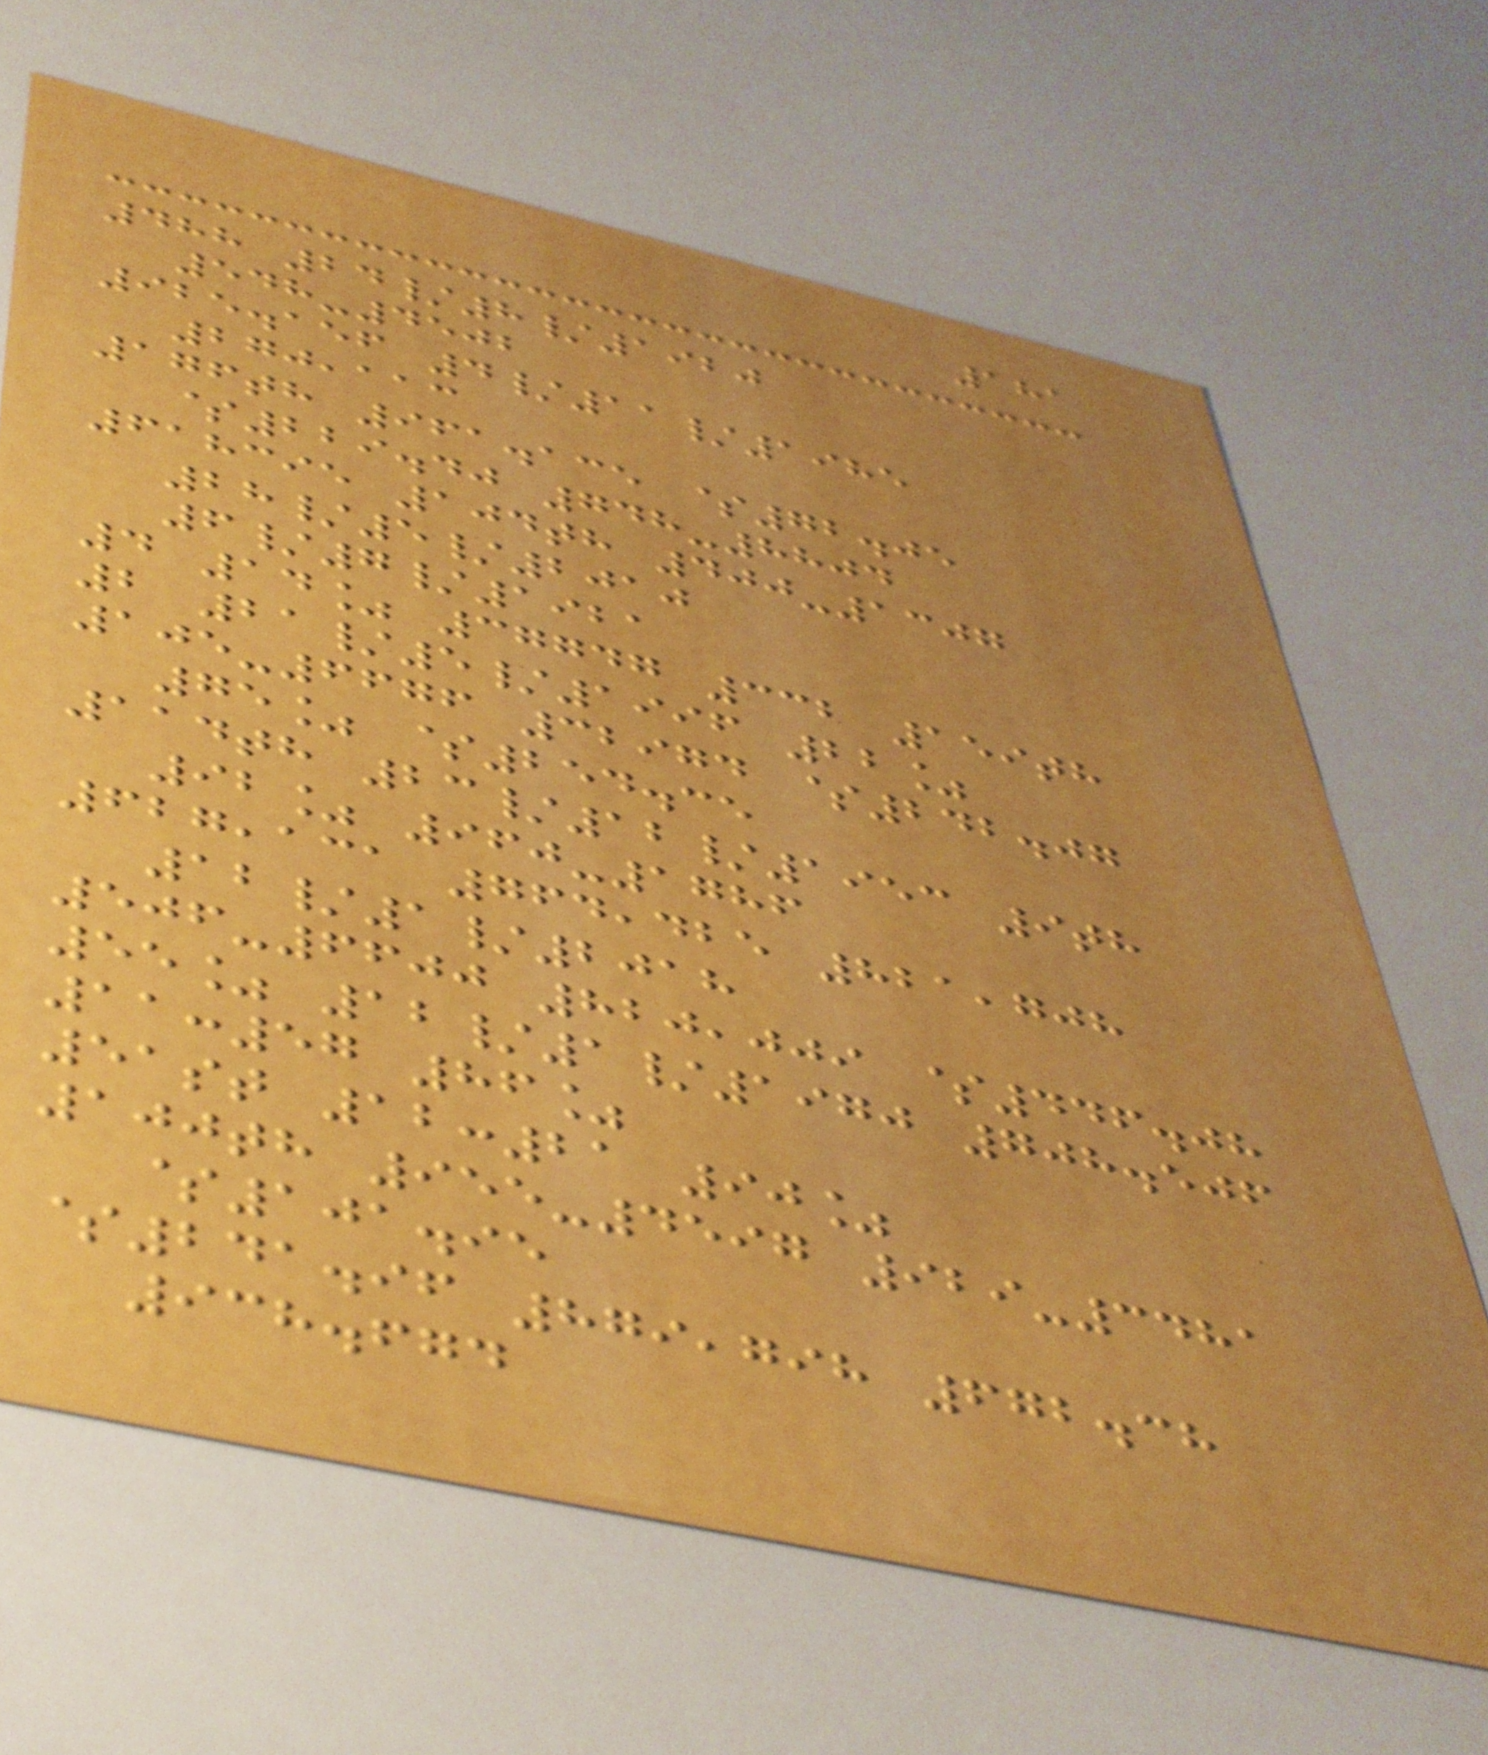181
488 24/8/1920
548-4502
925.156 4/11/1985
270,113
176th 961.135 $72.05
$229.40 748-8804
618395 104th 400-1307
28/5/2010
6/7/1921
4 14% 37747 332 159th
2 21/5/1996 22%
105-6676 32974 $242.07
75% $254.35
114th 23/12/1953 9th
92% 960-1786
627,131 764,425 821,708
12/1/2018
506-6600 820,009 $446.08
55% 12/1/1970 708.506
11:57 86%
51st 12:21 90%
100th 955-4597 929-3481
$101.95
$241.96 879,798 672.38
938.674
